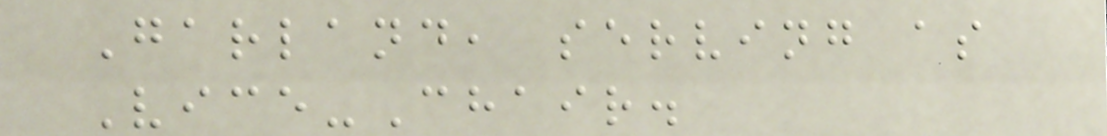Garland, serving as
Vice-Chair.
